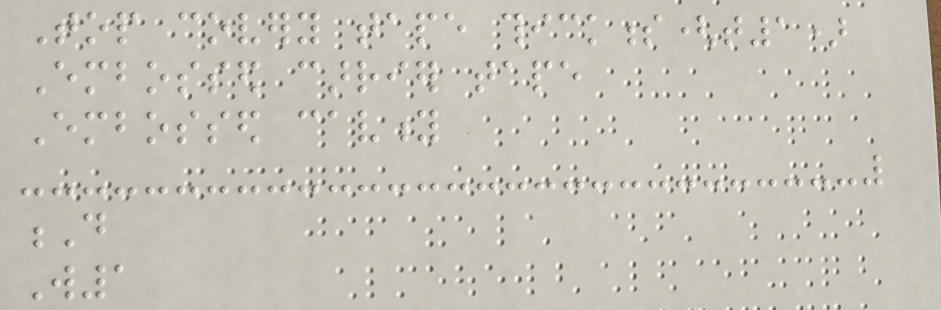Top covery tape thickness(t1)
Embossed carrier tape
Embossed cavity
D
W1
